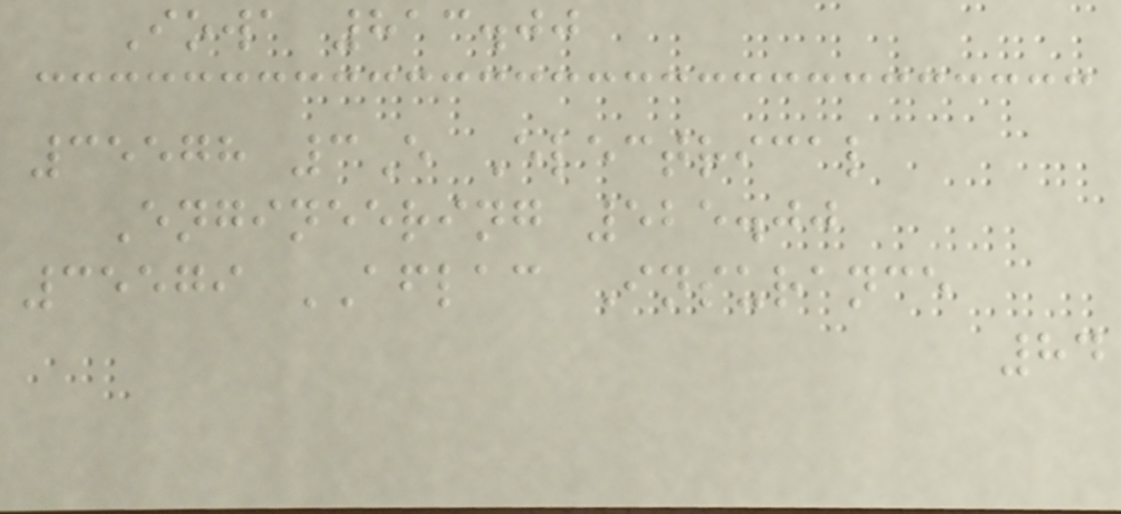Iowa 813.00
35578 3E Electrical
Engineering 525.00
35579 AFLAC Insurance
84
